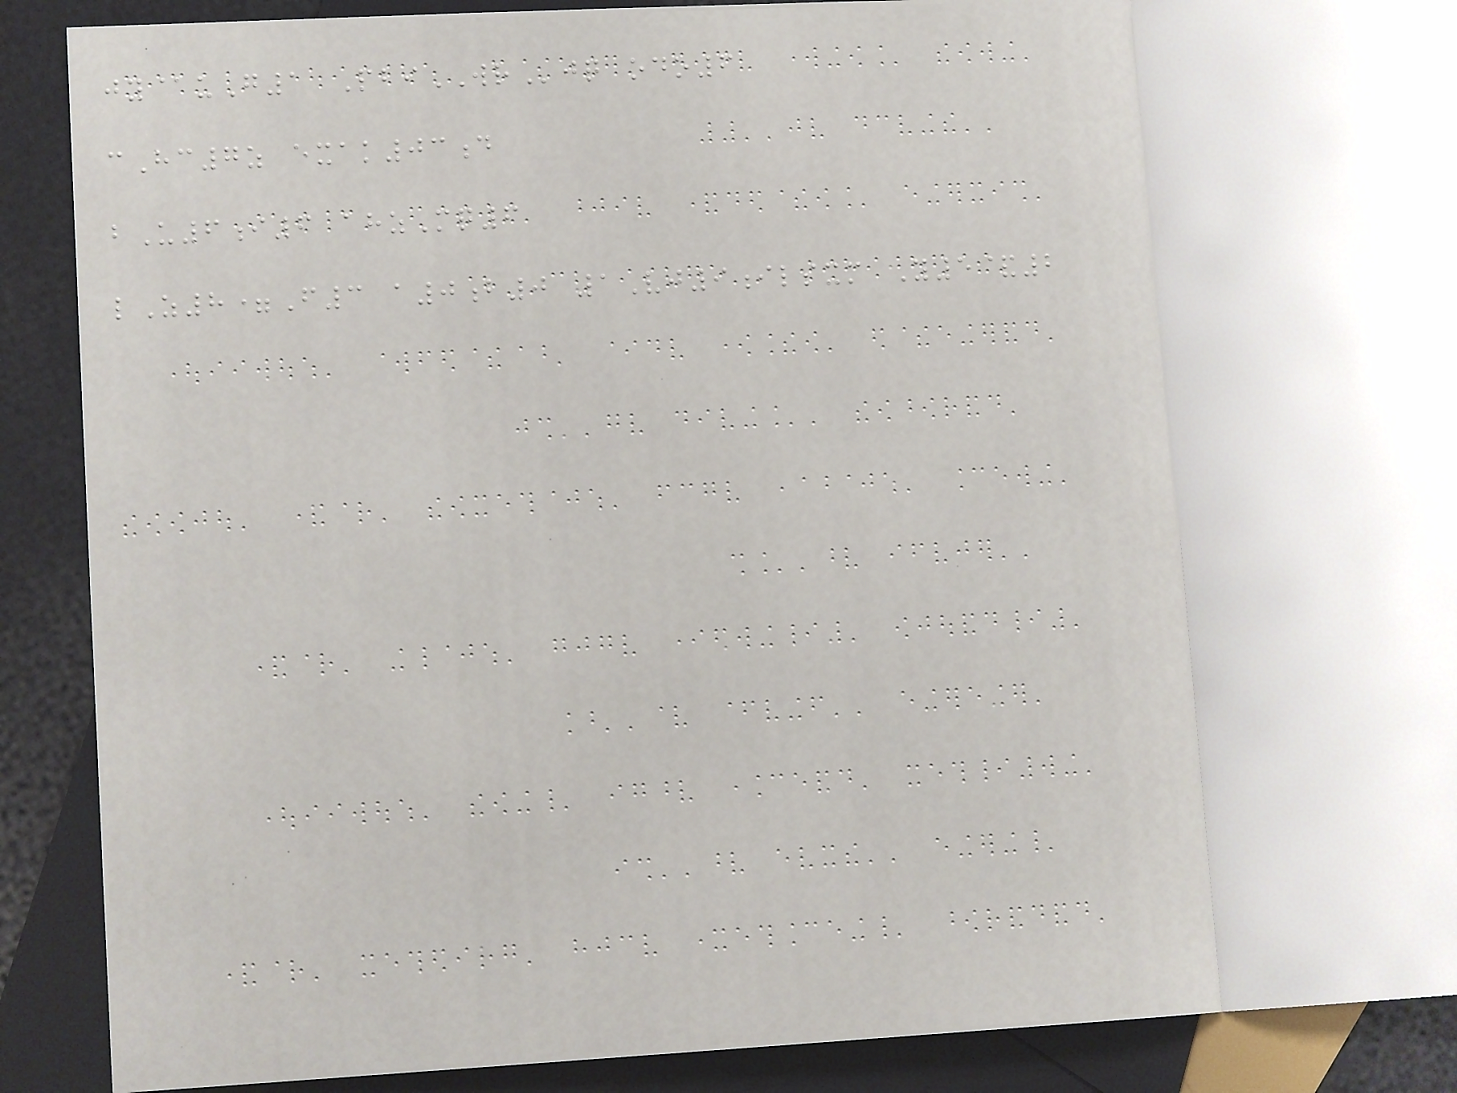jy@uG1 PbiWRjq odo6
cHc7z exak03d
bU6i6 ahzMq6
lZ8=F3 a0b0 1Vj9ilsxm Y5&2
